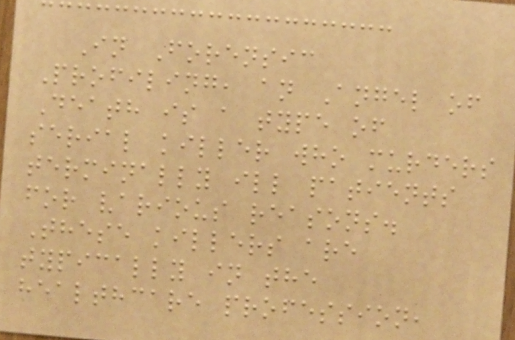In Forensic
Profiling, an Angel of
Death is a type of
serial killer who murders
terminally ill patients
for various reasons.
These killers are
typically in the
healthcare profession,
